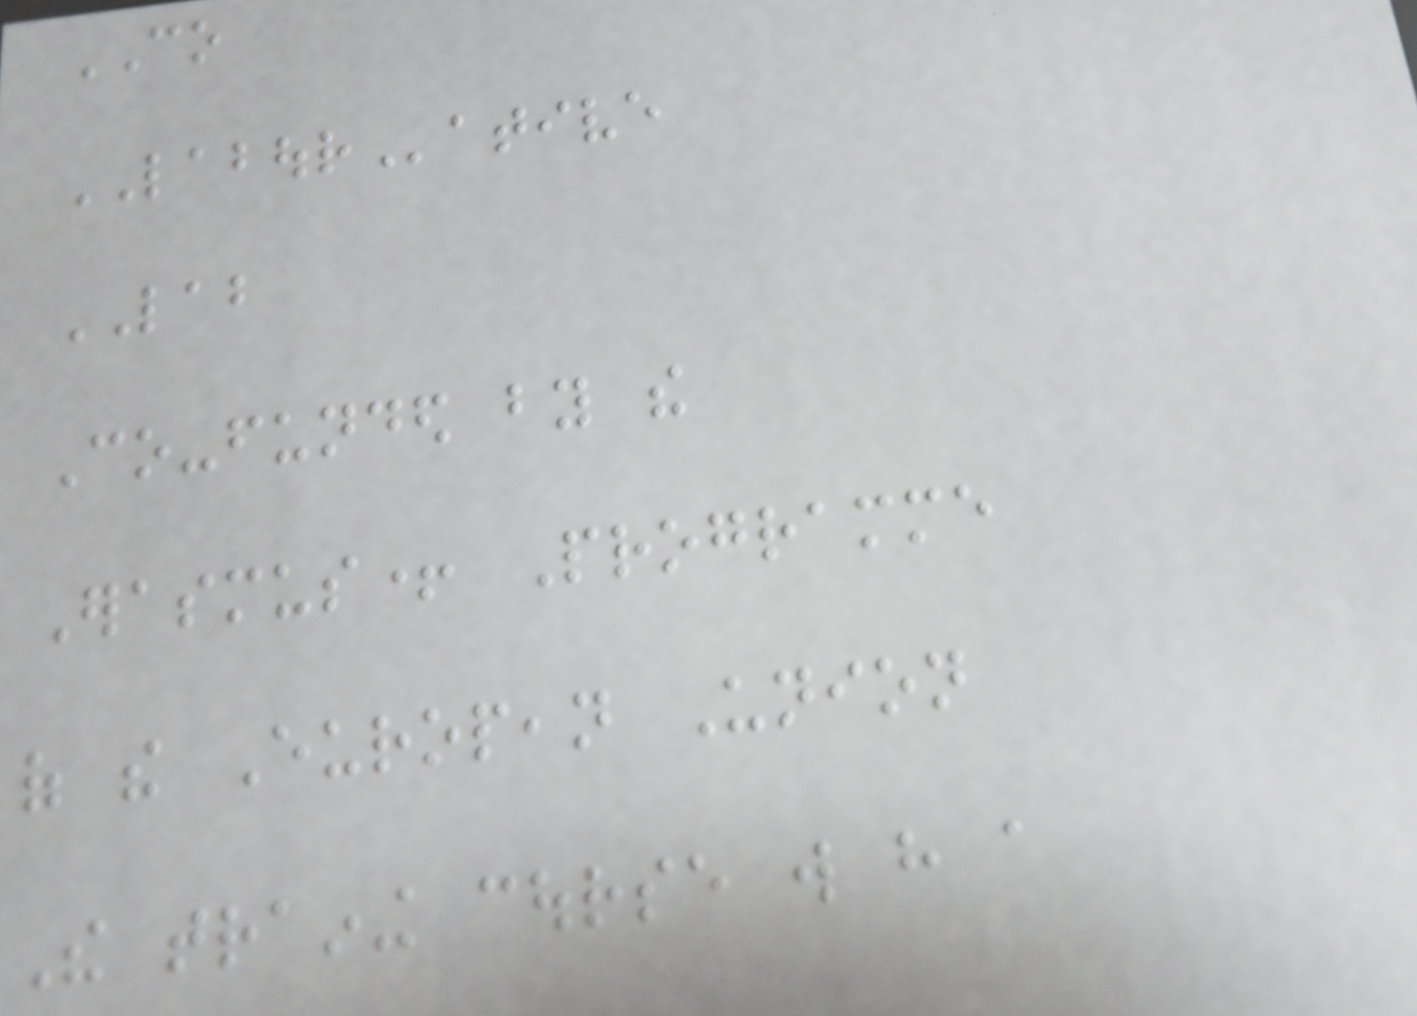CO
LABOURative
LAB
Co-funded by the
Erasmus+ Programme
of the European Union
The training course will have a
